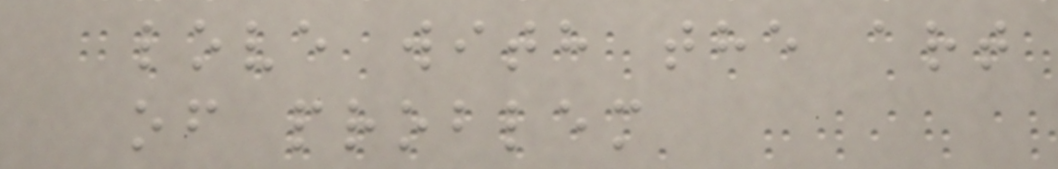love with the art
of problem
